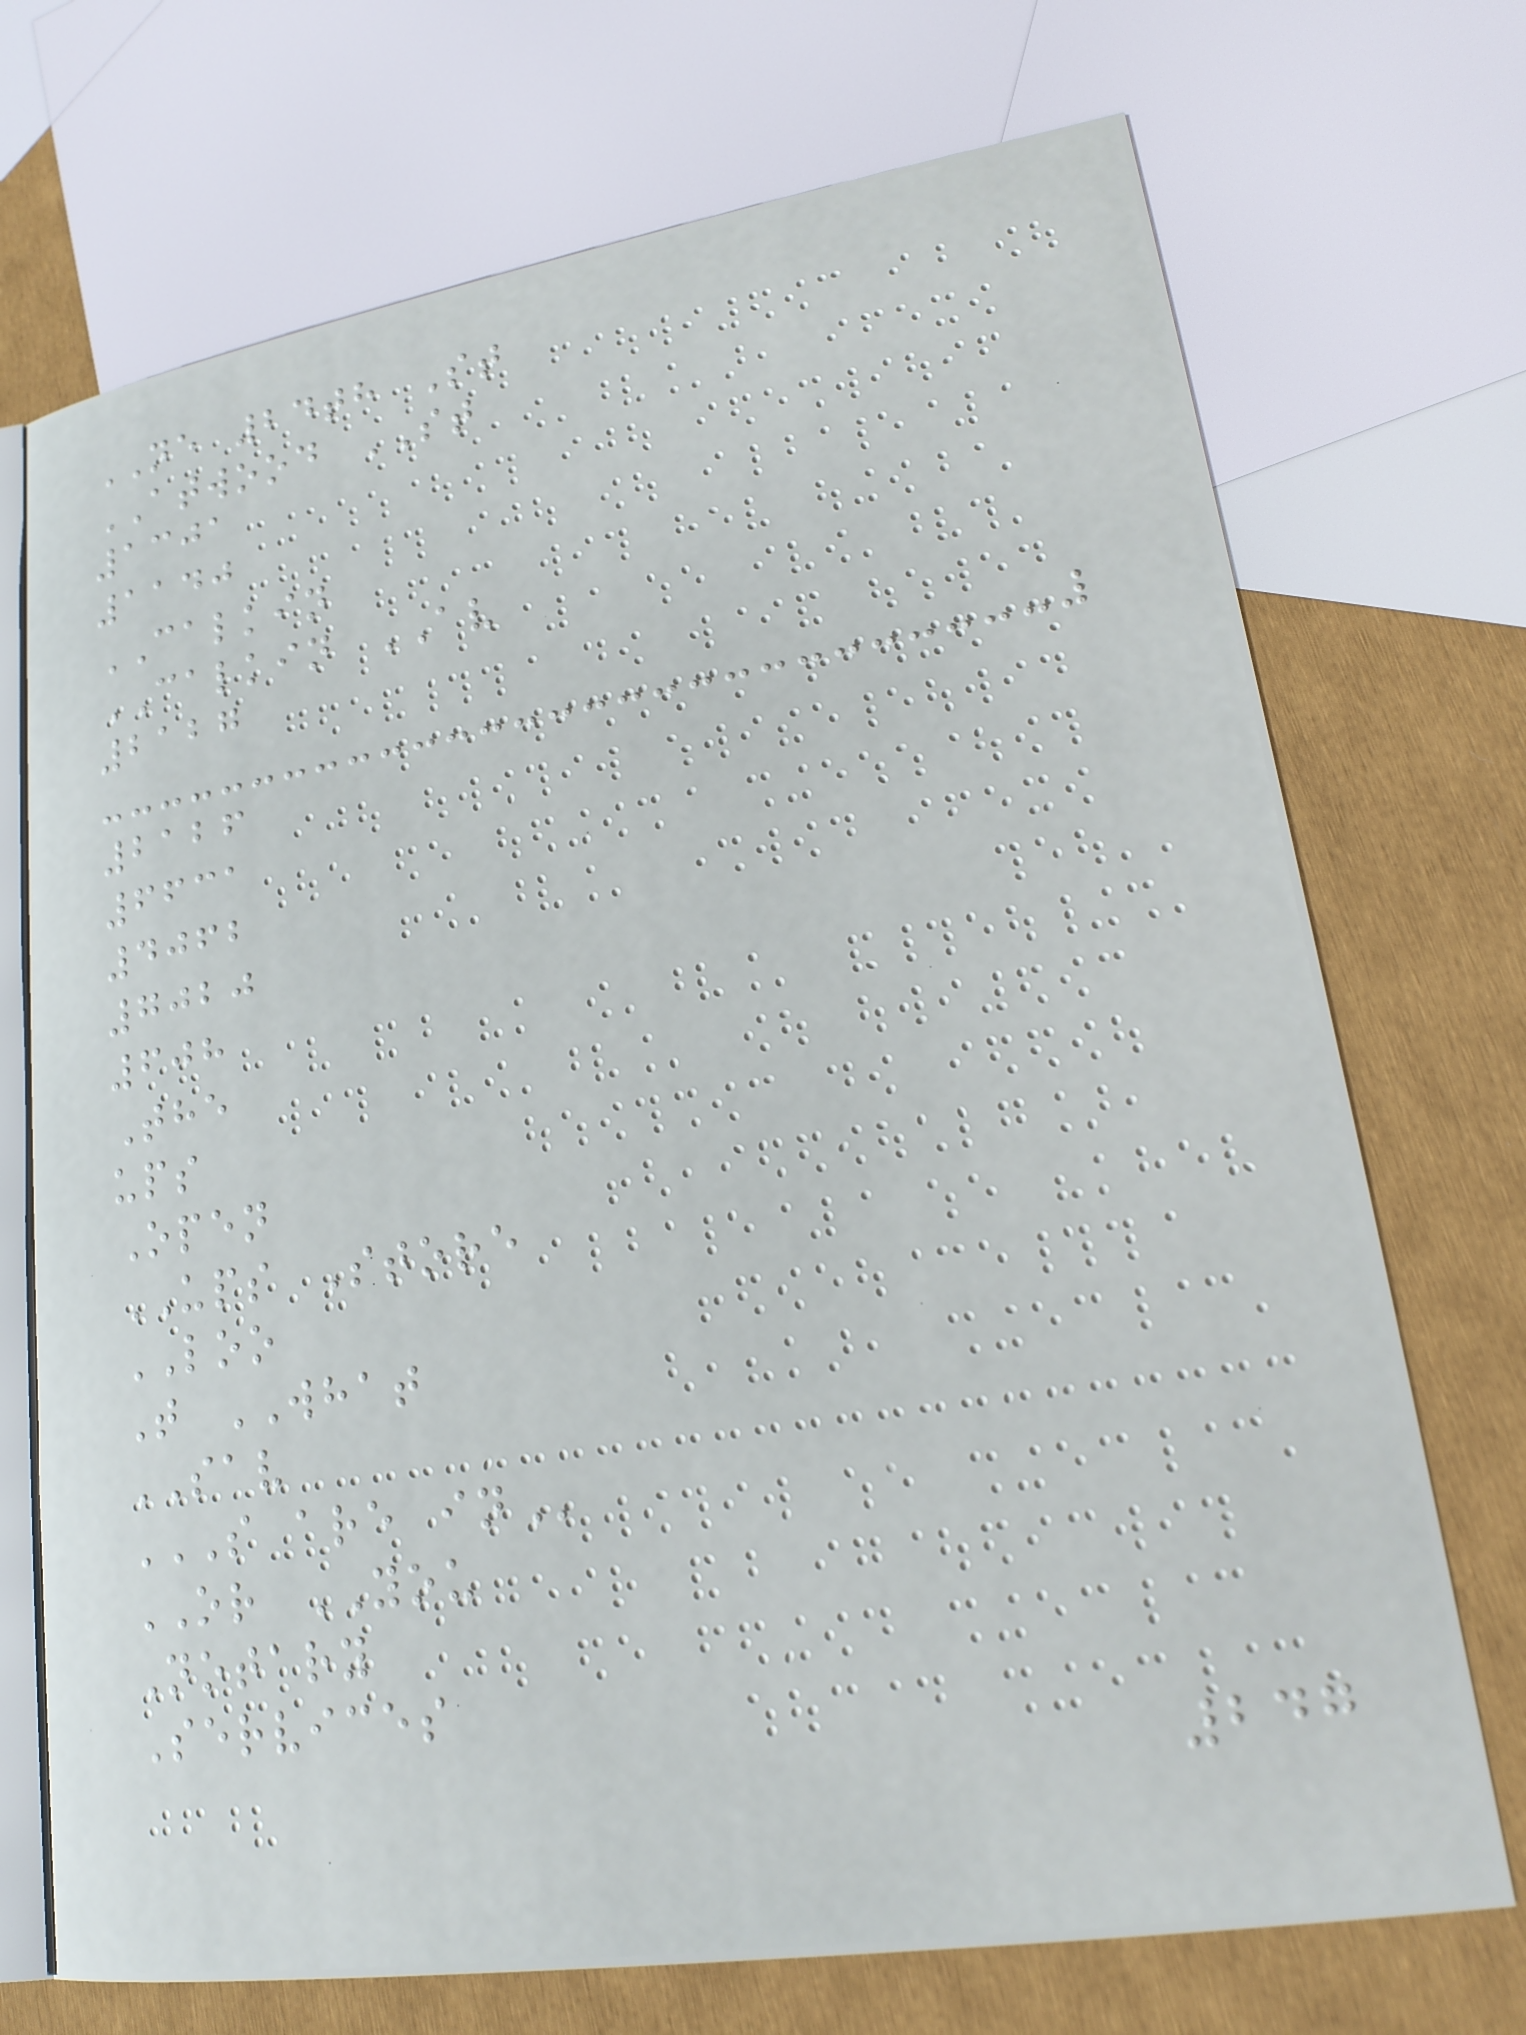NE 24th St
ATWOOD ST
1301
1140
CALKIN
CALKIN AV
2127
2126
6631
4062
7020
608
The
ups
Open
UPS Store
LOO
T WHAT
SAV
S ARE IN
OR YOU
Notary
Services
247
